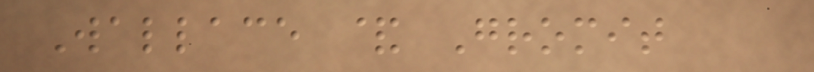Wallace & Gromit
